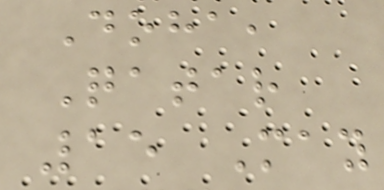Doha,
Qatar
15 May
